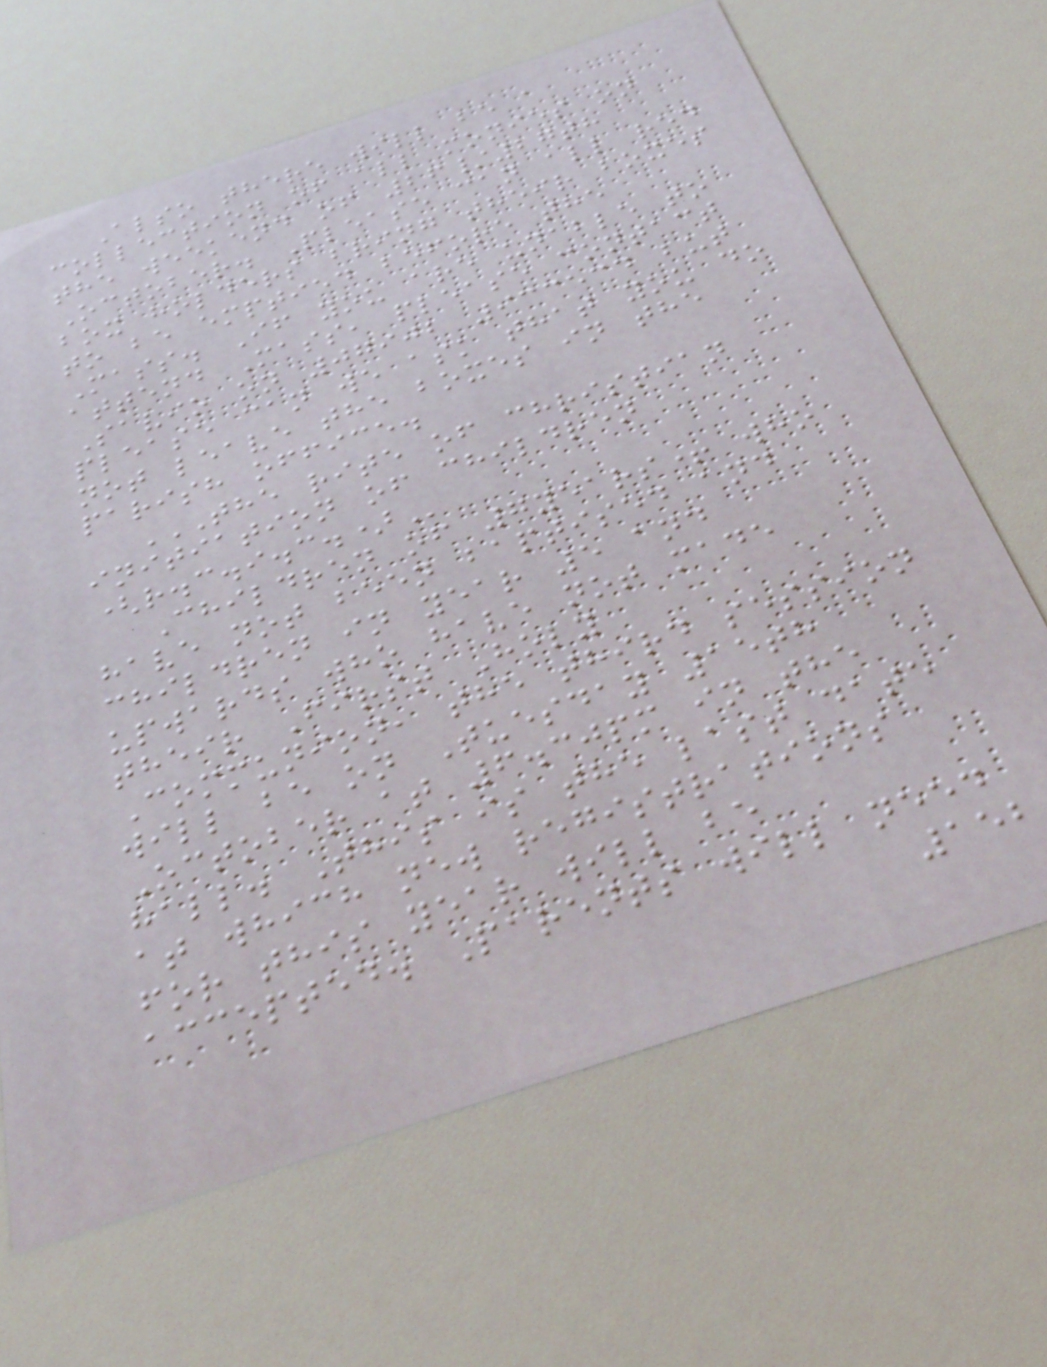Also there will be a
collection of all monies on
the weekend of 26/27th
October. Please can all red
box holders bring their boxes
to be emptied before the
Mass. If you are unable to
attend Mass, please contact
Savio on 07902 933534 but
please can we ask that you do
not leave the boxes in the
parish office.
THE RITE OF CHRISTIAN
INITIATION OF CHILDREN
(R.C.I.C.)
Children of 7years+ who
have not been baptised and
children in year 5 and
upwards who have not made
their First Holy
Communion, the third session
will be on Tuesday 15th
October at 6.30pm in the
hall. This is the last date
at which new registrations
for this year will be
accepted. Parents will need
152
